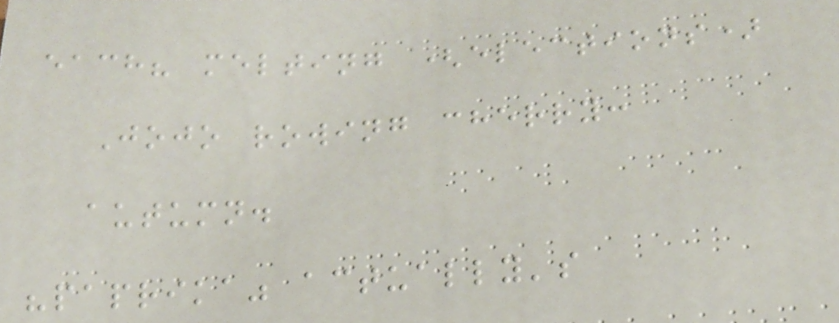each? melting (elections)
Jojo rowing cherry:
autumn.
"paprika" actually's
